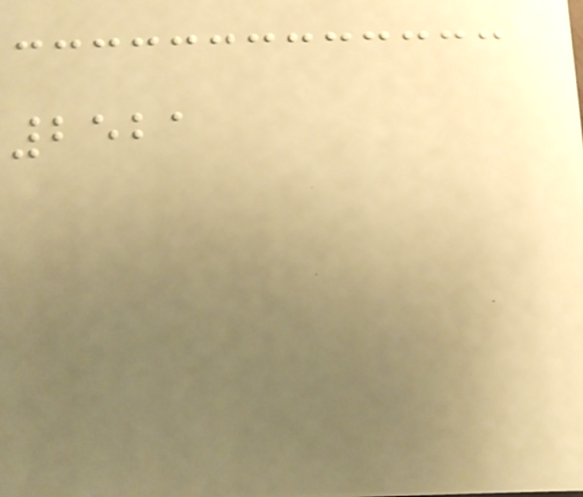2521
